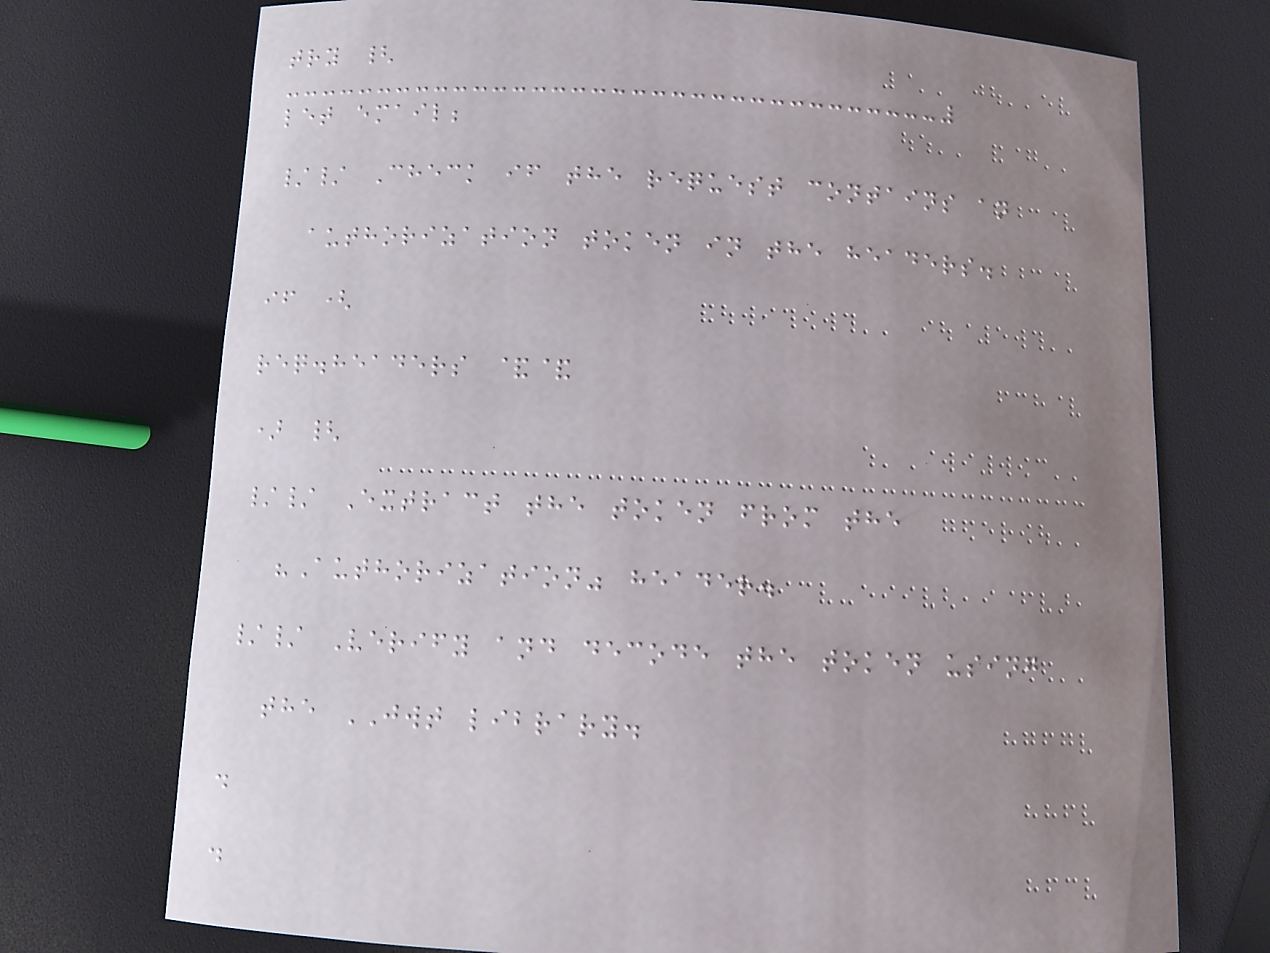try {
let email;
// Check if the request contains an
authorization token in the headers.
if (
req.headers &&
) {
// Extract the token from the
"Authorization" header.
// Verify and decode the token using
the JWT library.
.
.
